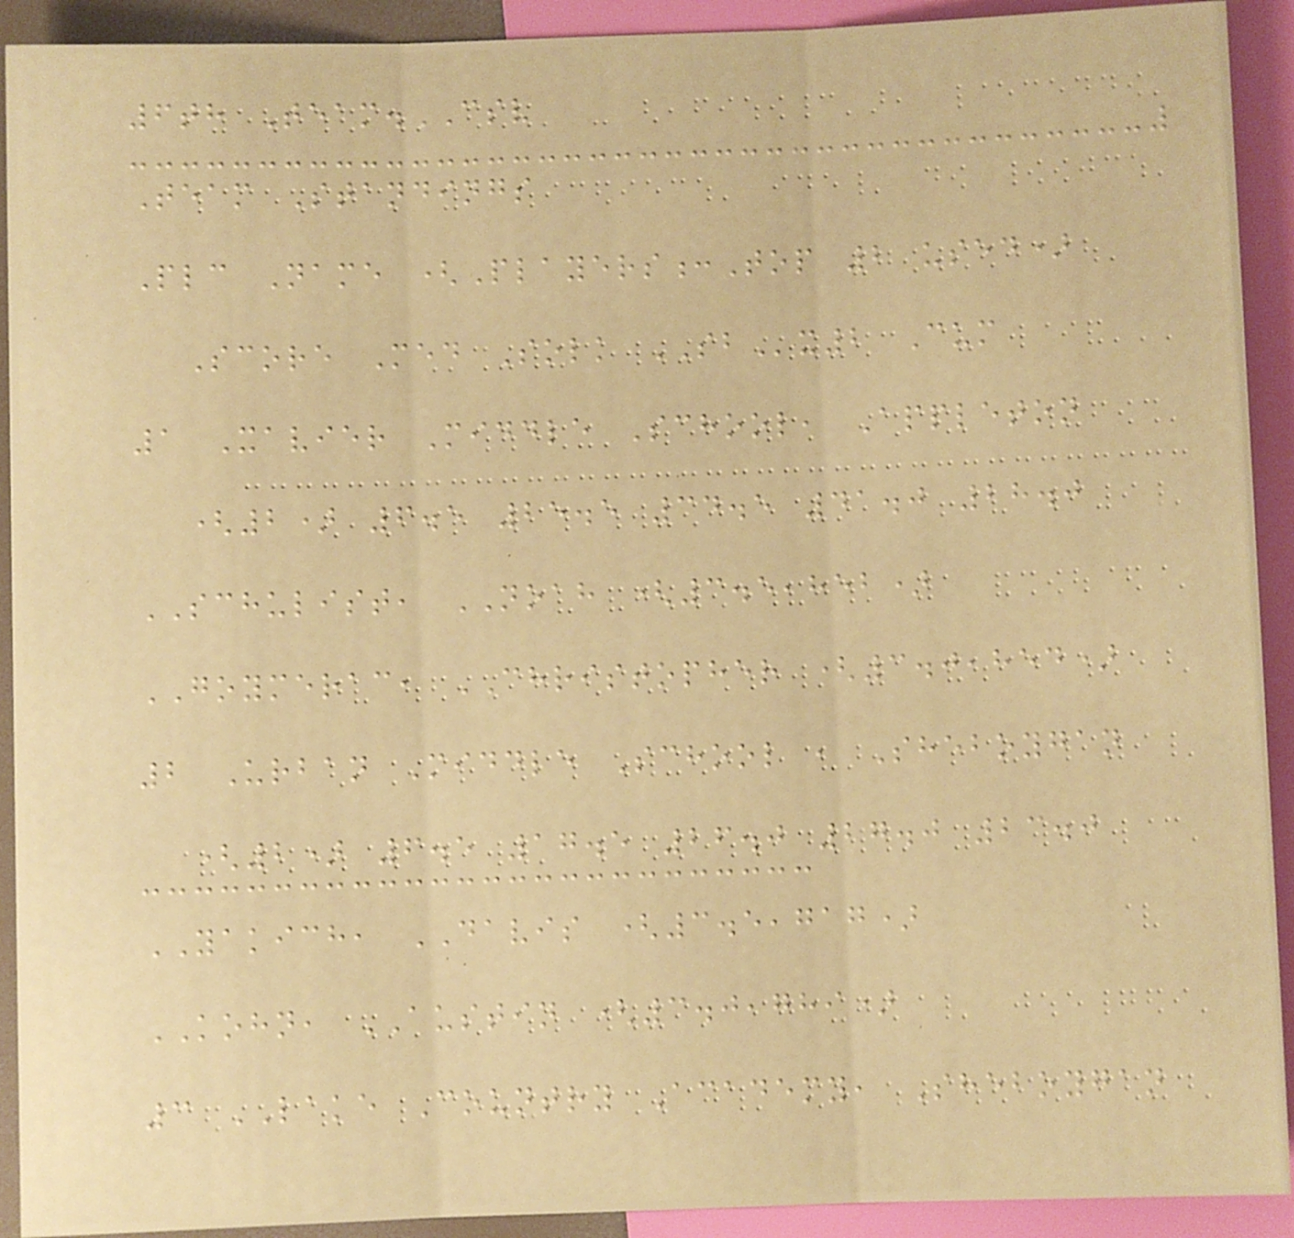6th Team.CSV
Team Standings
Plc Name (Players:Top 2 used)
Score Med Solk SBx2 Cum
1 Xavier Middle School, Appleton
(2) 6.5 25.5 34.5 41.0 28.0
SCHULIST, NOAH (3.5,852)
GOYMERAC, CHRISTOPHER (3.0,854)
2 Urban Middle School , Sheboygan
(2) 6.5 17.5 26.0 27.0 23.0
YAKICH, DAVIS (3.5,717)
KOHN, AUSTIN (3.0,789)
3 LAKE Country Academy, Sheboygan
